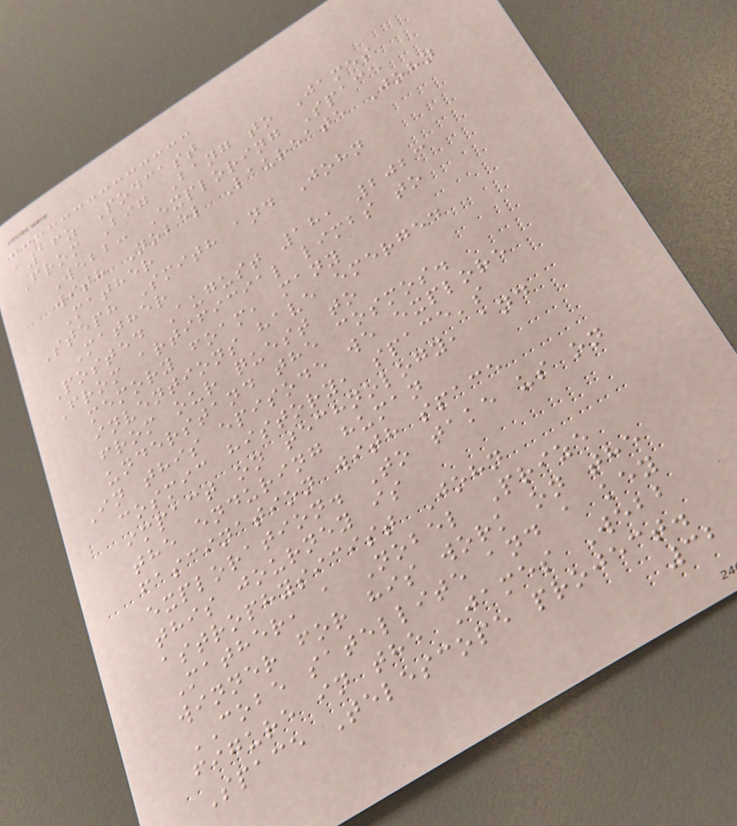a16z Podcast
From Big Bang to James
Webb: Exploring Space
with Nobel Laureate John
Mather
Steph Smith and John
Mather
Posted August 18, 2023
From artificial limbs to
memory foam, many
inventions have emerged
from our quest to
understand the cosmos.
In this episode we explore
cosmic history, space's
impact on technology, and
the enduring human
fascination with space
exploration. To take us on
this journey is
astrophysicist John
Mather, a Nobel Prize
winner for his work on the
COBE satellite and a key
figure in the James Webb
Space Telescope project.
32
